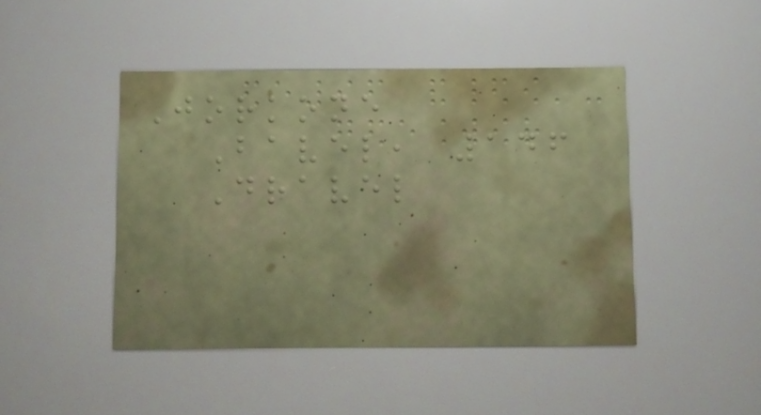Jorkone
Bavel, 146
Dravel
